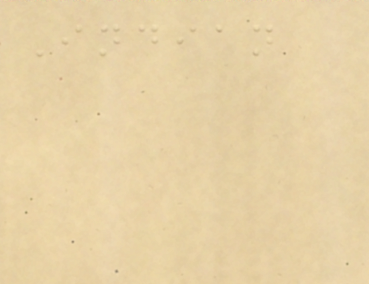Indian
